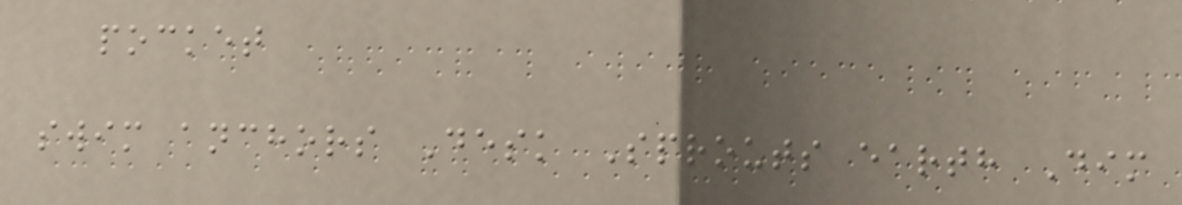pocket
swim anchors Desk Sprouts earth Dim
